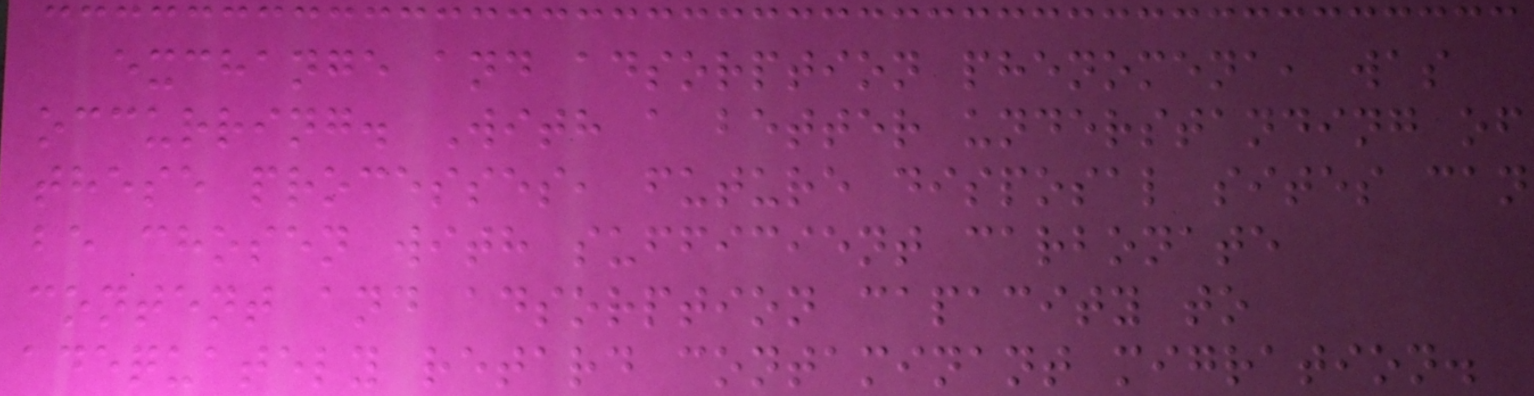exchange and adsorption phenomena, was
occurring. With a better understanding of
these processes, future disposal sites can
be chosen with sufficient carbonate
content and adsorption capacity to
adequately retard contaminant migration.
